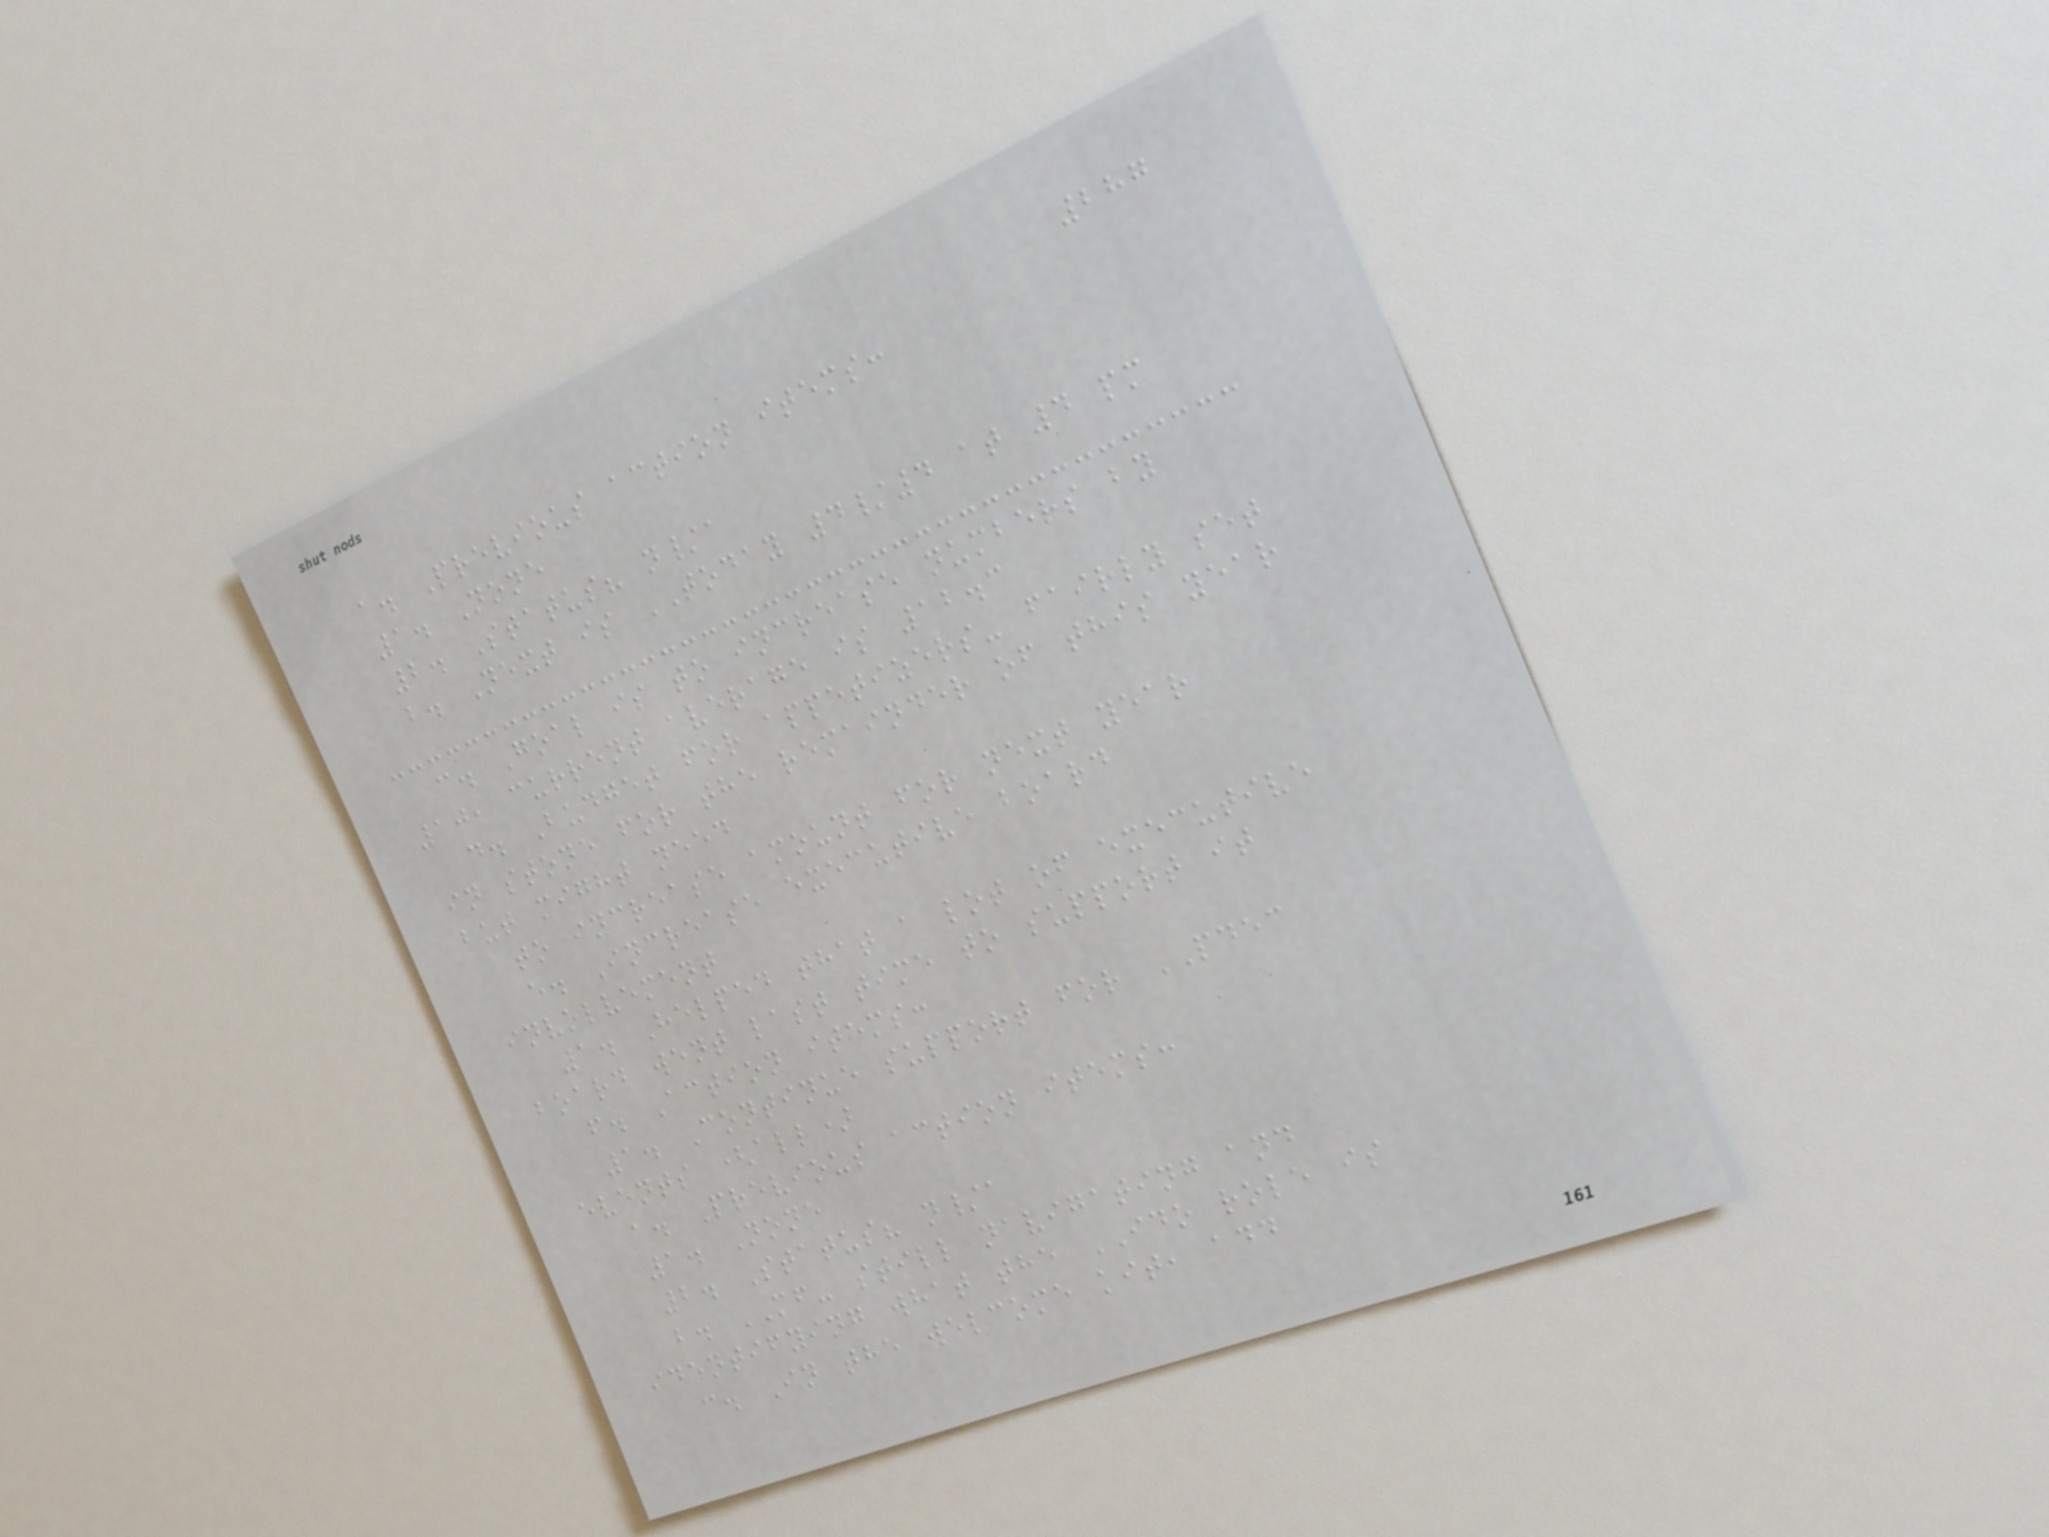287
a. Previous action items:
1. None
2. Status? n/a
b. Next is TODAY 4/4 at 4 pm
c. Goal is to increase numbers by
10, current average is 12.3
d. Budget for appetizers- fairly set
in stone for the remainder of this year
but might need
to increase amount for next year
e. Increase executive board
involvement
1. Helped that a lot of executive
board went last time to support it
f. Action items:
1. Continue support for PDEC
events (all)
a. Previous action items:
1. None
2. Status? n/a
b. MF- still navigating and
identifying what the IDO role is
c. In the welcome kit, add
